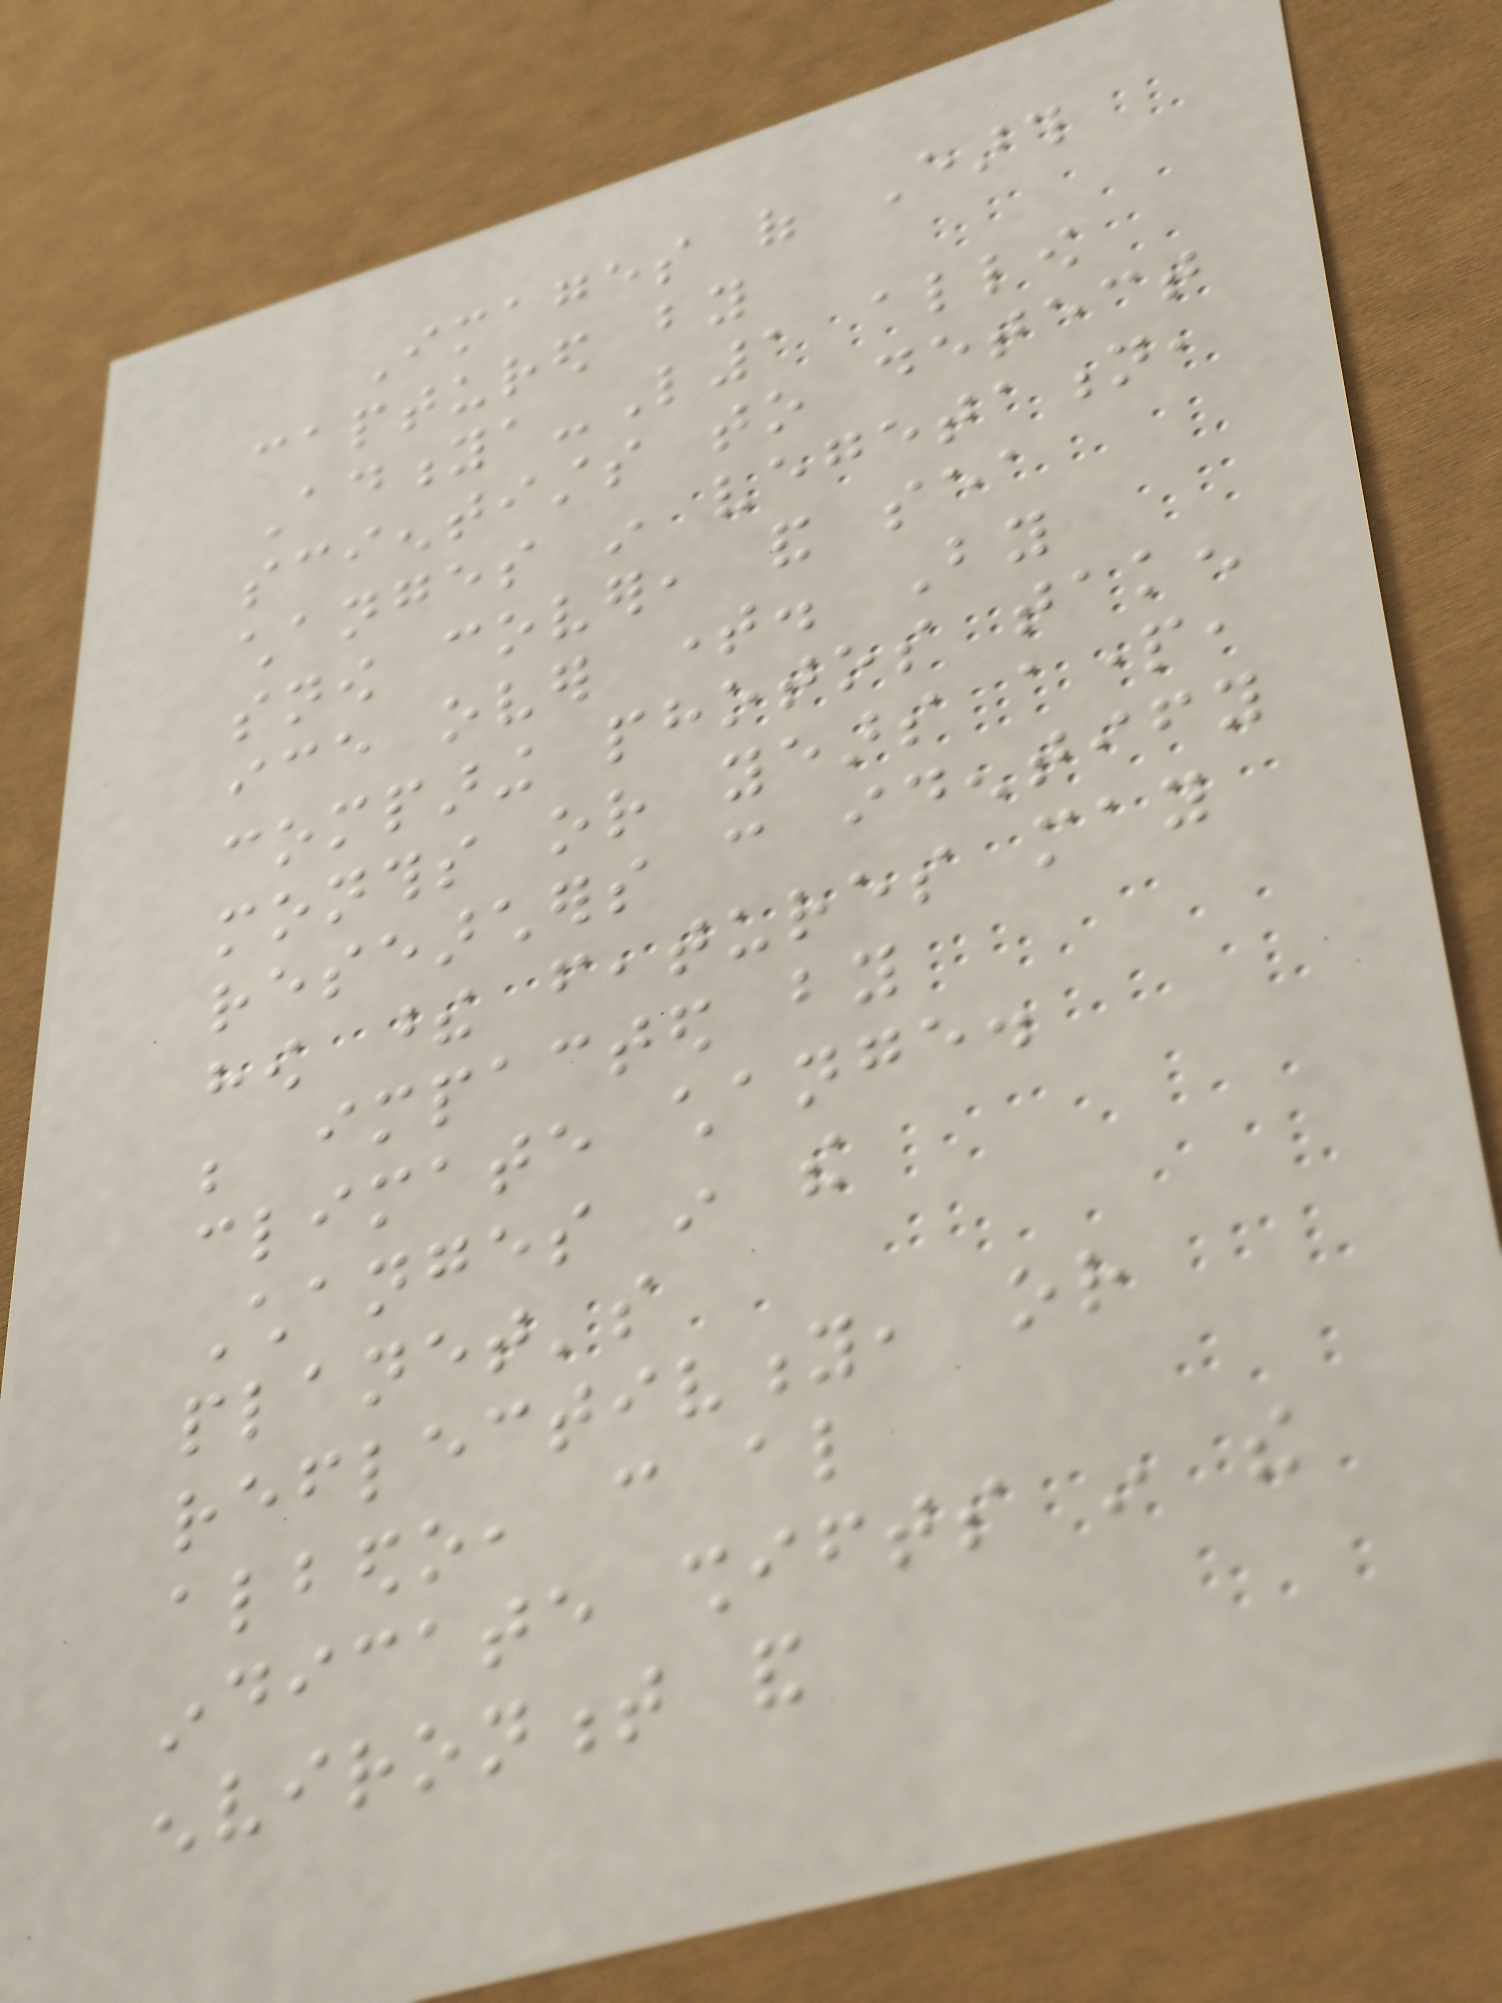Images of Earth
captured by
Aditya-L1 allow
scientists to detect
changes in vegetation,
snow cover, and sea
ice over time. By
comparing photos taken
months or years apart,
researchers can identify
how these features may
be impacted by
climate change.
Changes in the
planet's
reflectivity, or
albedo, can also
indicate shifts in the
environment and
